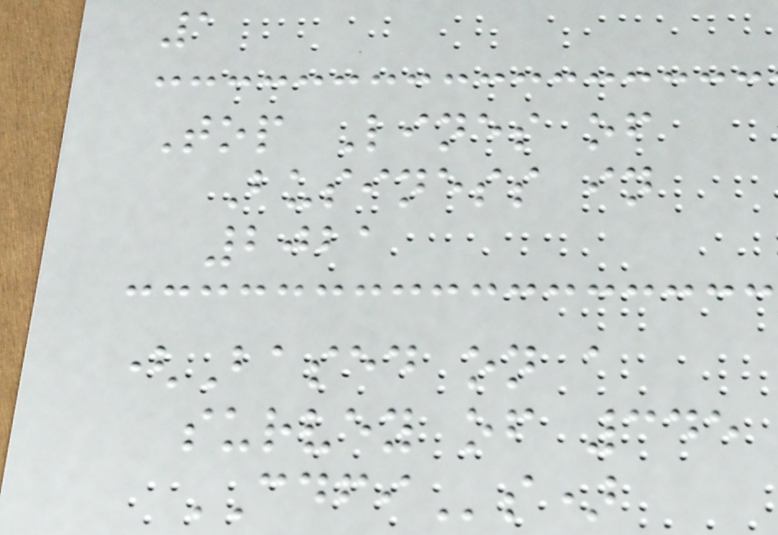1
Top Lines of
Business in
2021
(Based on a
survey of 345
CDFIs)
